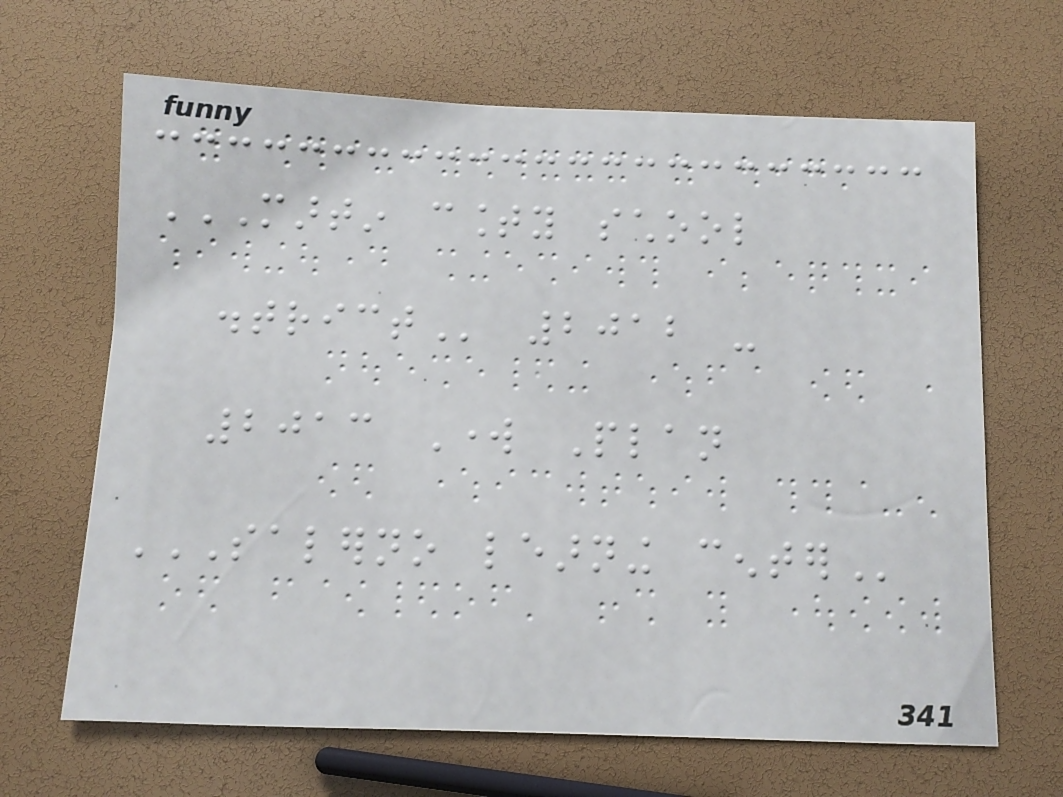MARTIN COUNTY SCHOOL
DISTRICT 2012 -
2013 Work Plan
SALERNO LEARNING CENTER
